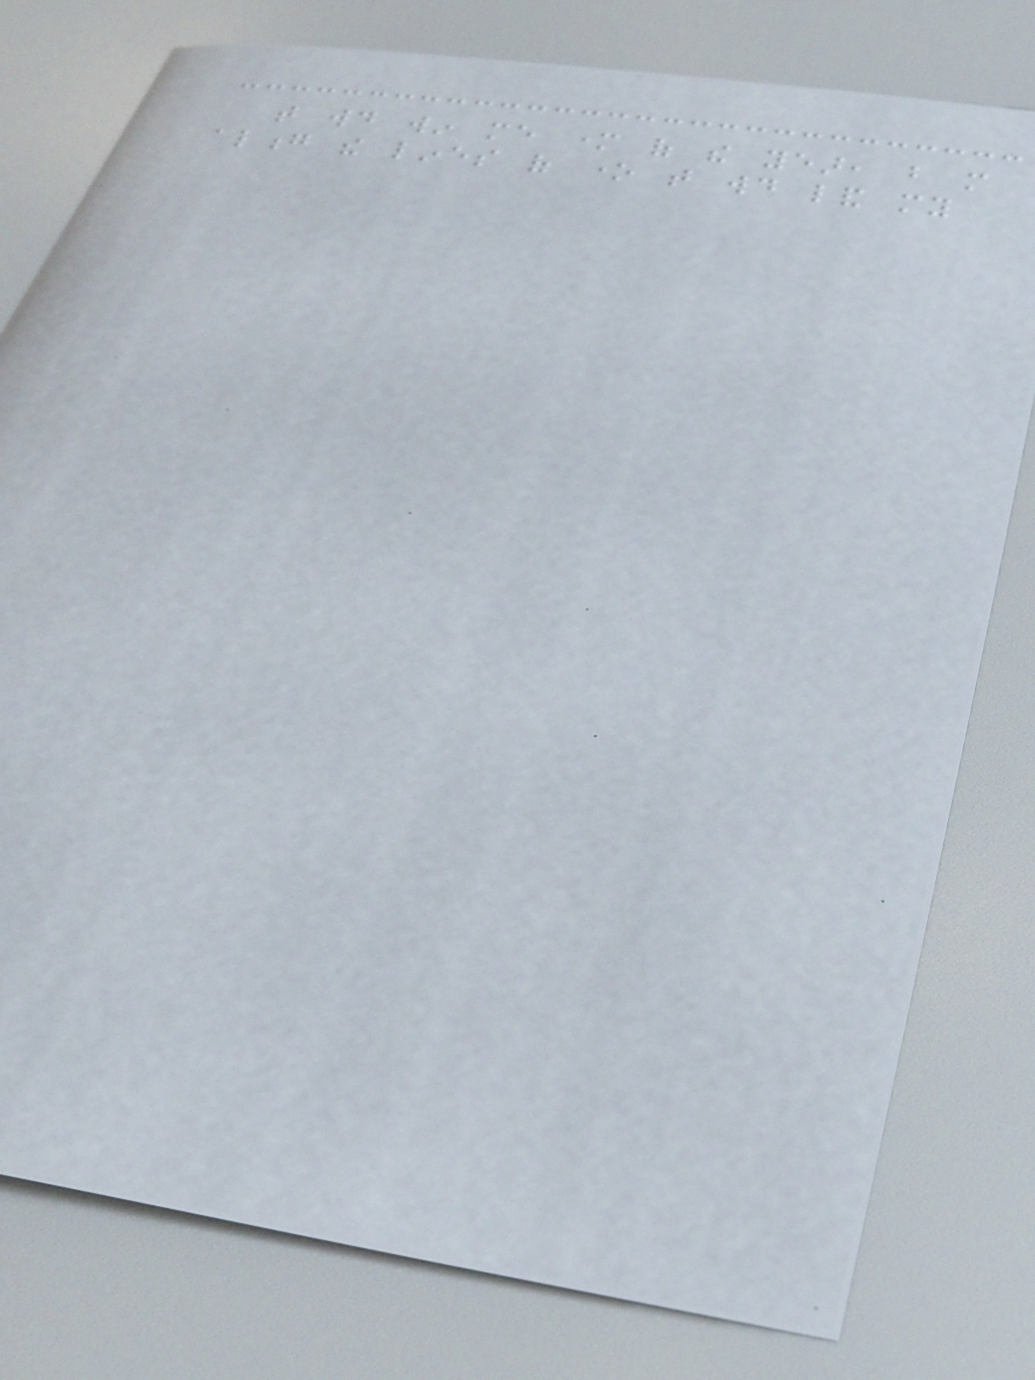that would win me mother of the year, but more
along the lines of one that would land my
